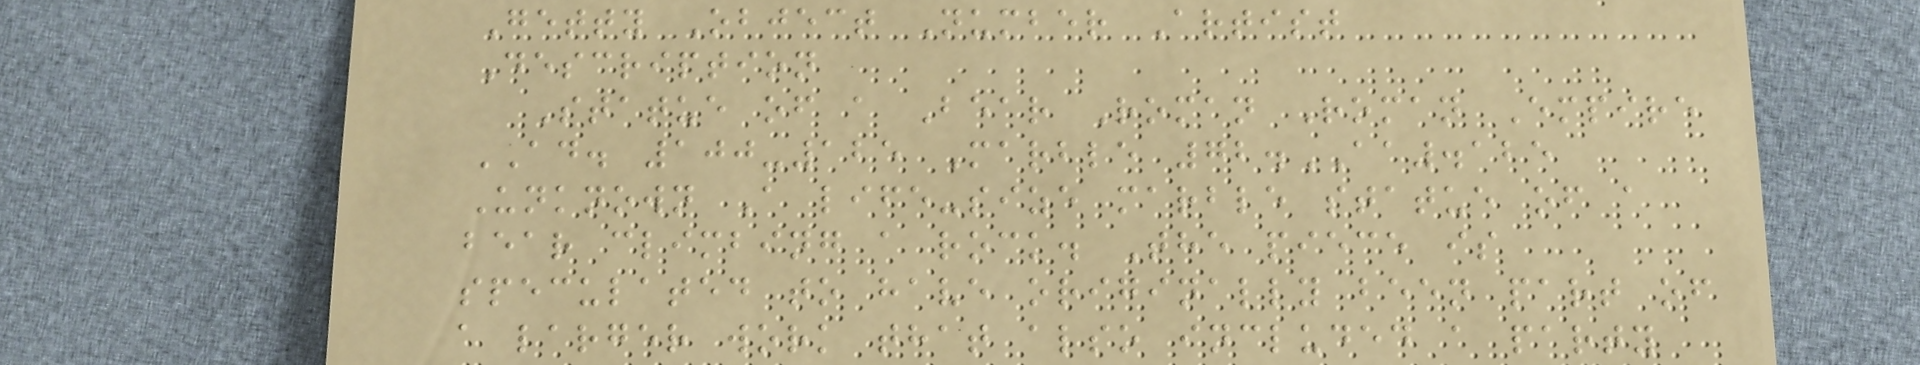Getty Object Number Artist
Description
Statue of a Bear Roman Roman Empire
AD. 100-125 Marble 72.AA.125
Unknown A life-size marble statue of a
bear climbing a rock. The piece is
speculated to have originally been part of
a larger work that also included a party
